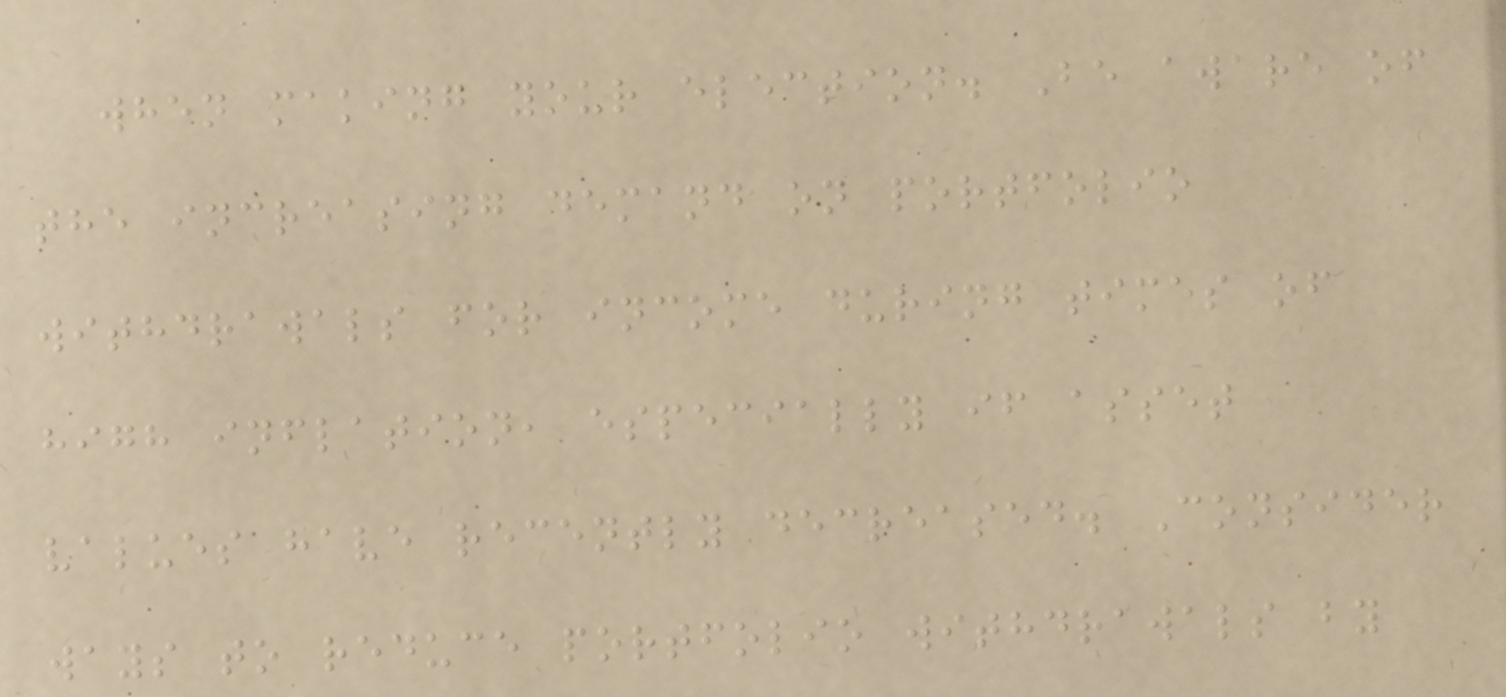when making your election. Be aware of
the increasing demand on portfolio
withdrawals for income during times of
high inflation, especially if asset
values have recently decreased. Consider
ways to reduce portfolio withdrawals by
